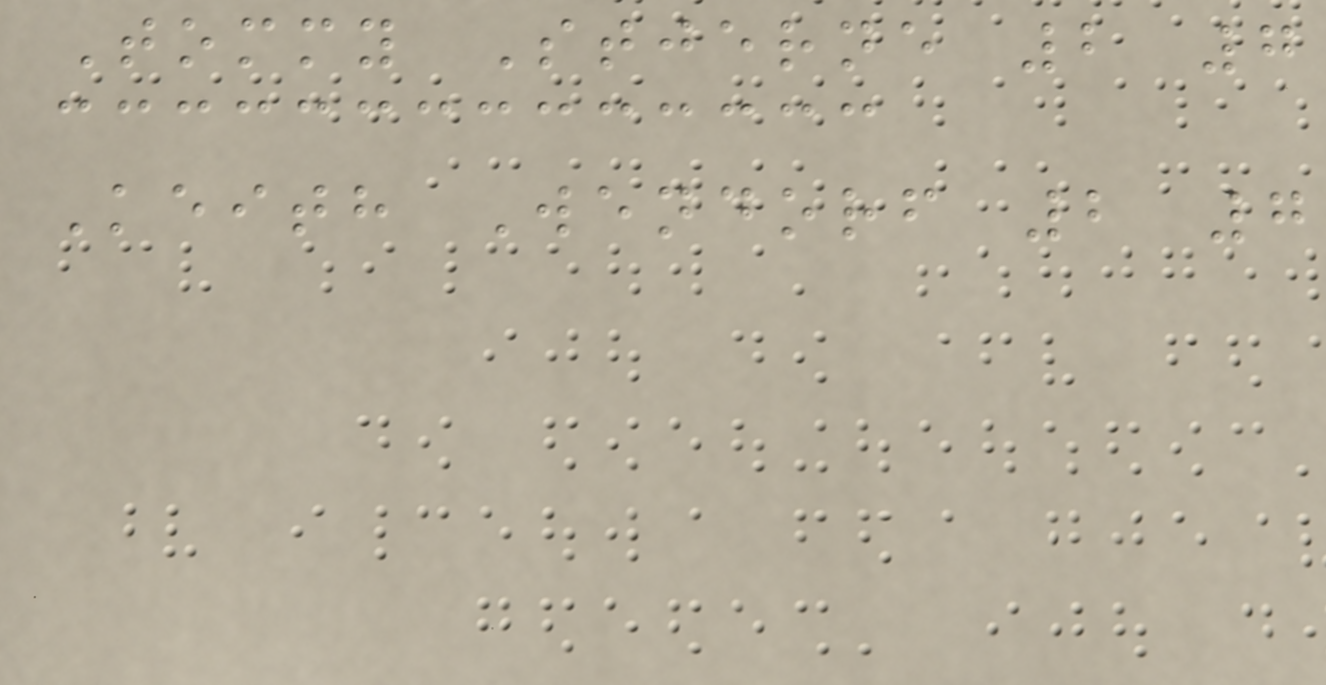Tommy Stjerne 2 7
Keith Wendorf 2 7
